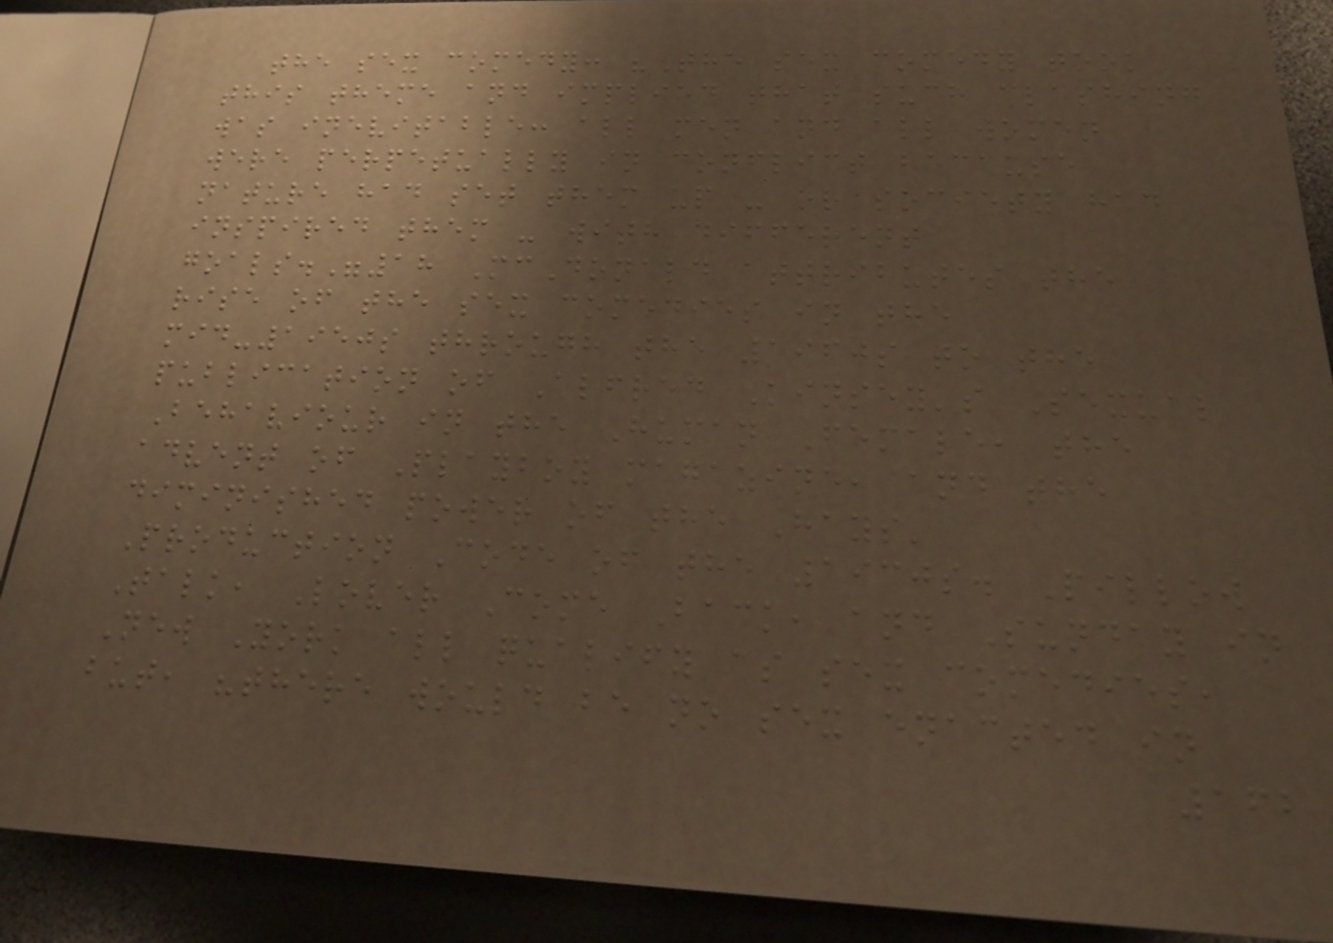the sex comedy: "The sex comedy took
this theme and implied that such clashing
was inevitable: all men and all women
were perpetually in conflict because
nature had set them up - or society had
inspired them - with different
goals."18 McDonald attributes the
rise of the sex comedies in the
mid-1950s through the 1960s to the
publication of Alfred Kinsey's Sexual
Behaviour in the Human Female, the
advent of Playboy magazine, and the
diminished power of the Hays'
Production Code of the 1930s. Pillow
Talk, Lover Come Back, and Sunday in
New York all qualify as sex comedies,
but, "there would be no sex enacted in
162
